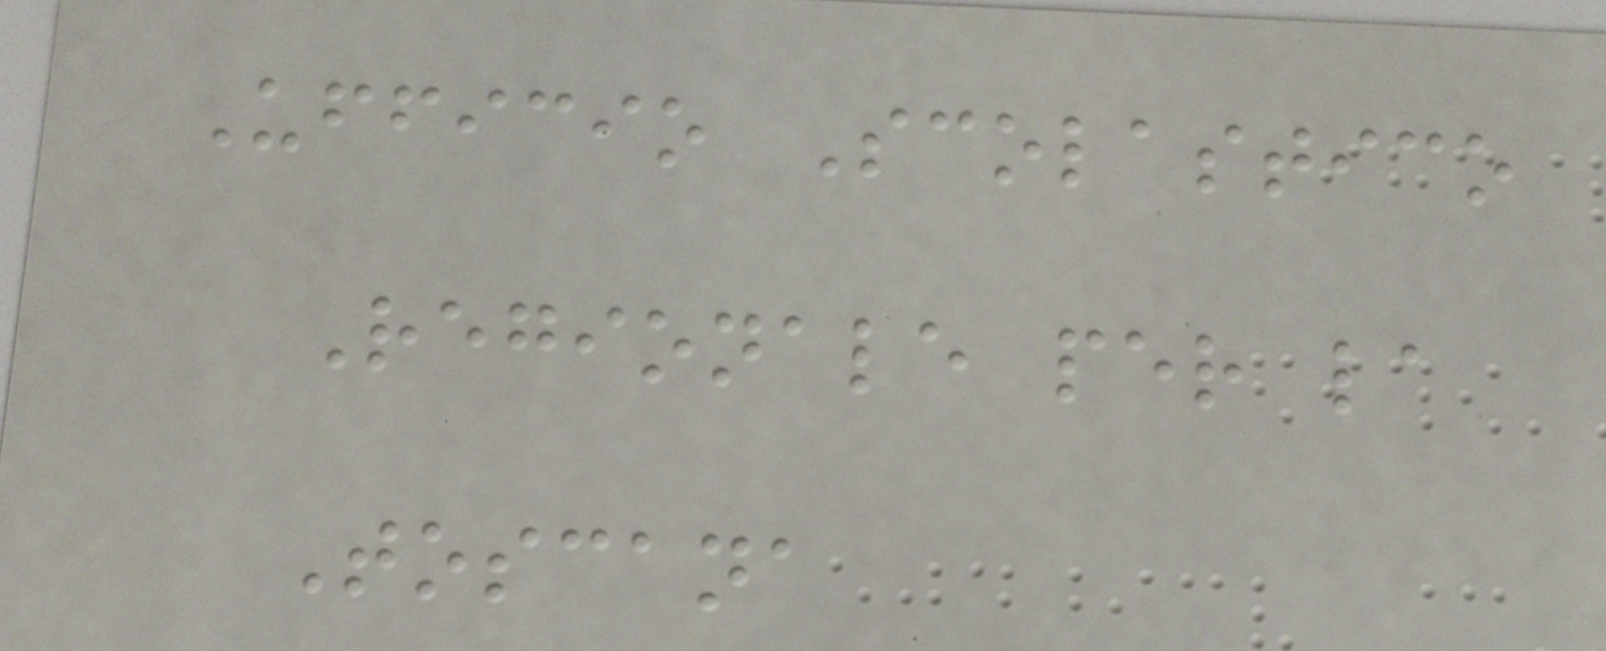Ufficio Scolastico
Regionale per la
Toscana
